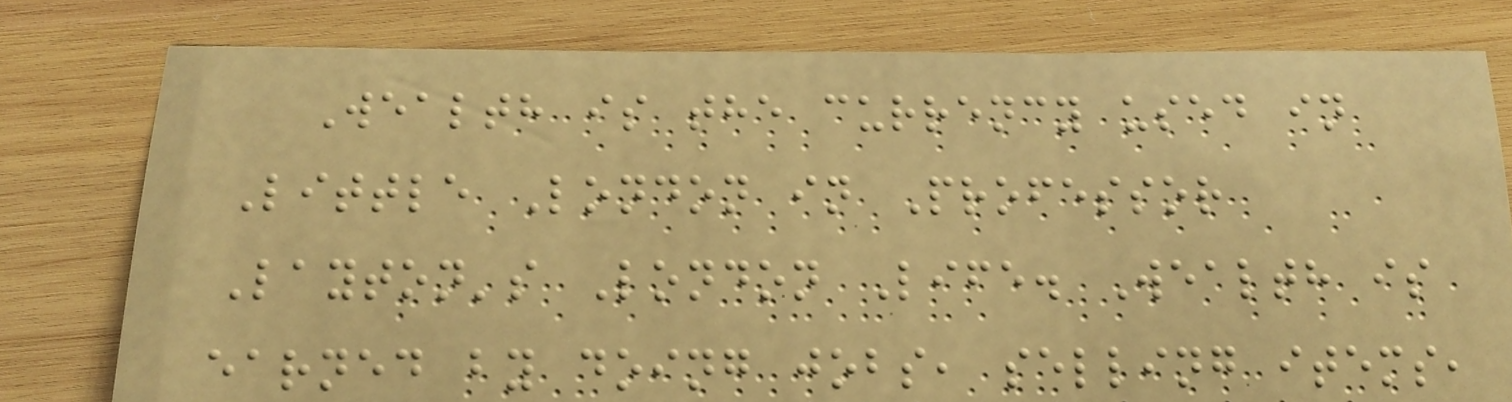Wealth is the currency used in
Little London in Professor
Layton's London Life. Wealth is
earned by doing jobs, selling items,
